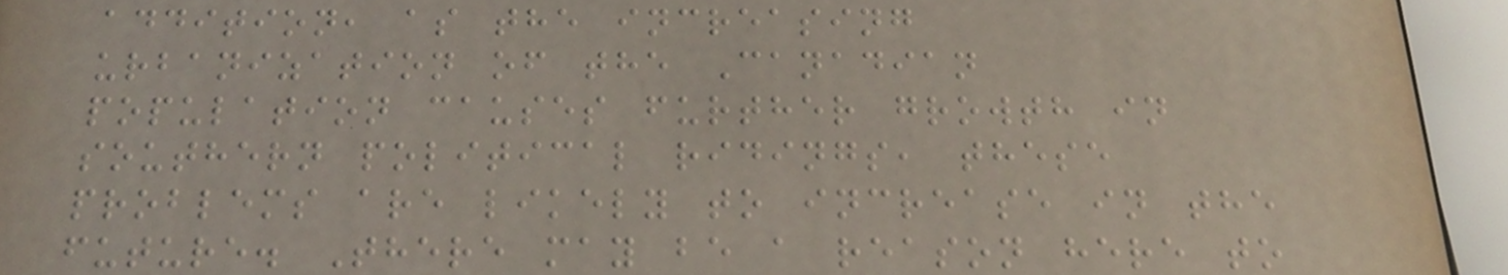addition, as the increasing
urbanization of the Canadian
population causes further growth in
southern political ridings, these
problems are likely to increase in the
future. There may be a reason here to
